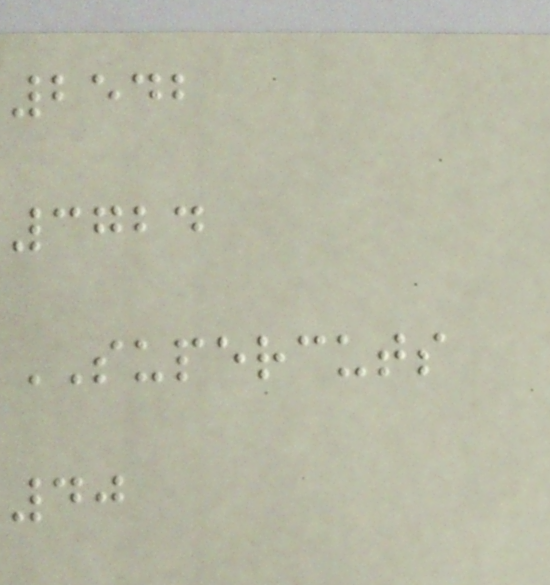2542
3724
SUPERCUTS
40
